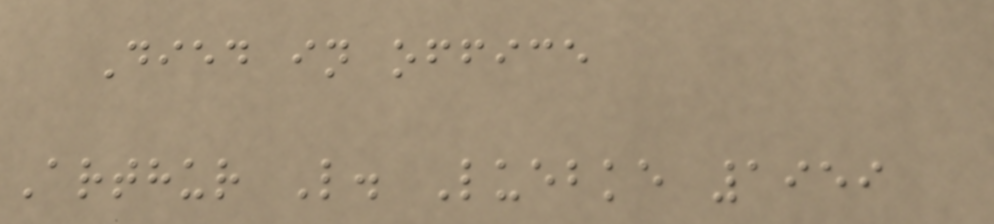Died in office
Arthur L. Luebke 1959
